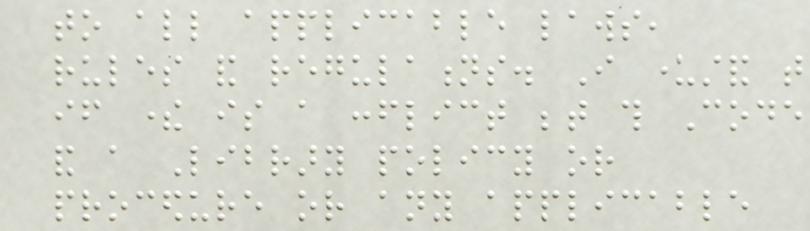to all applicable laws,
rules and regulations. I understand that
if there is a conflict between this Code
and a Library policy or
procedure or any applicable
